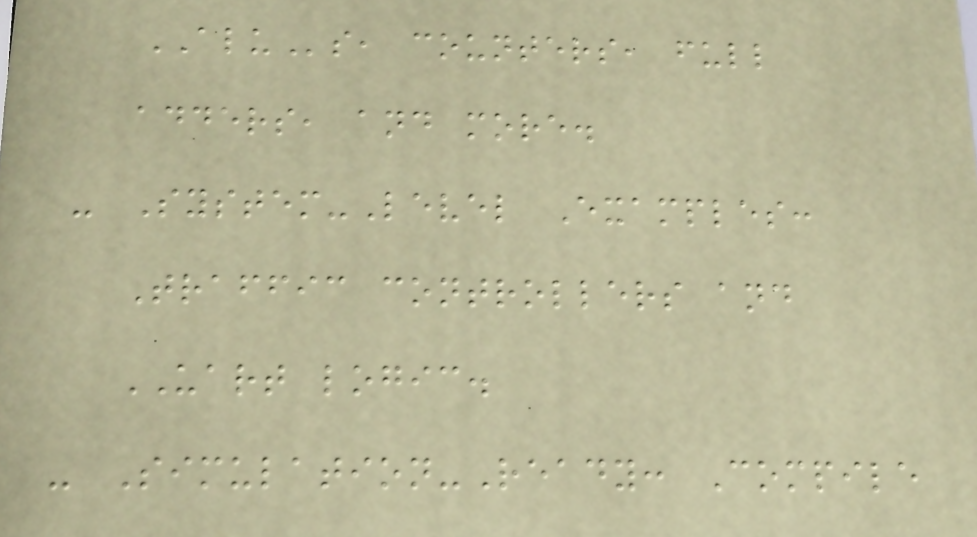ALUs, counters, full
adders, and more.
- System-Level Examples:
Traffic controllers and
UART logic.
- Simulation-Ready: Compile
